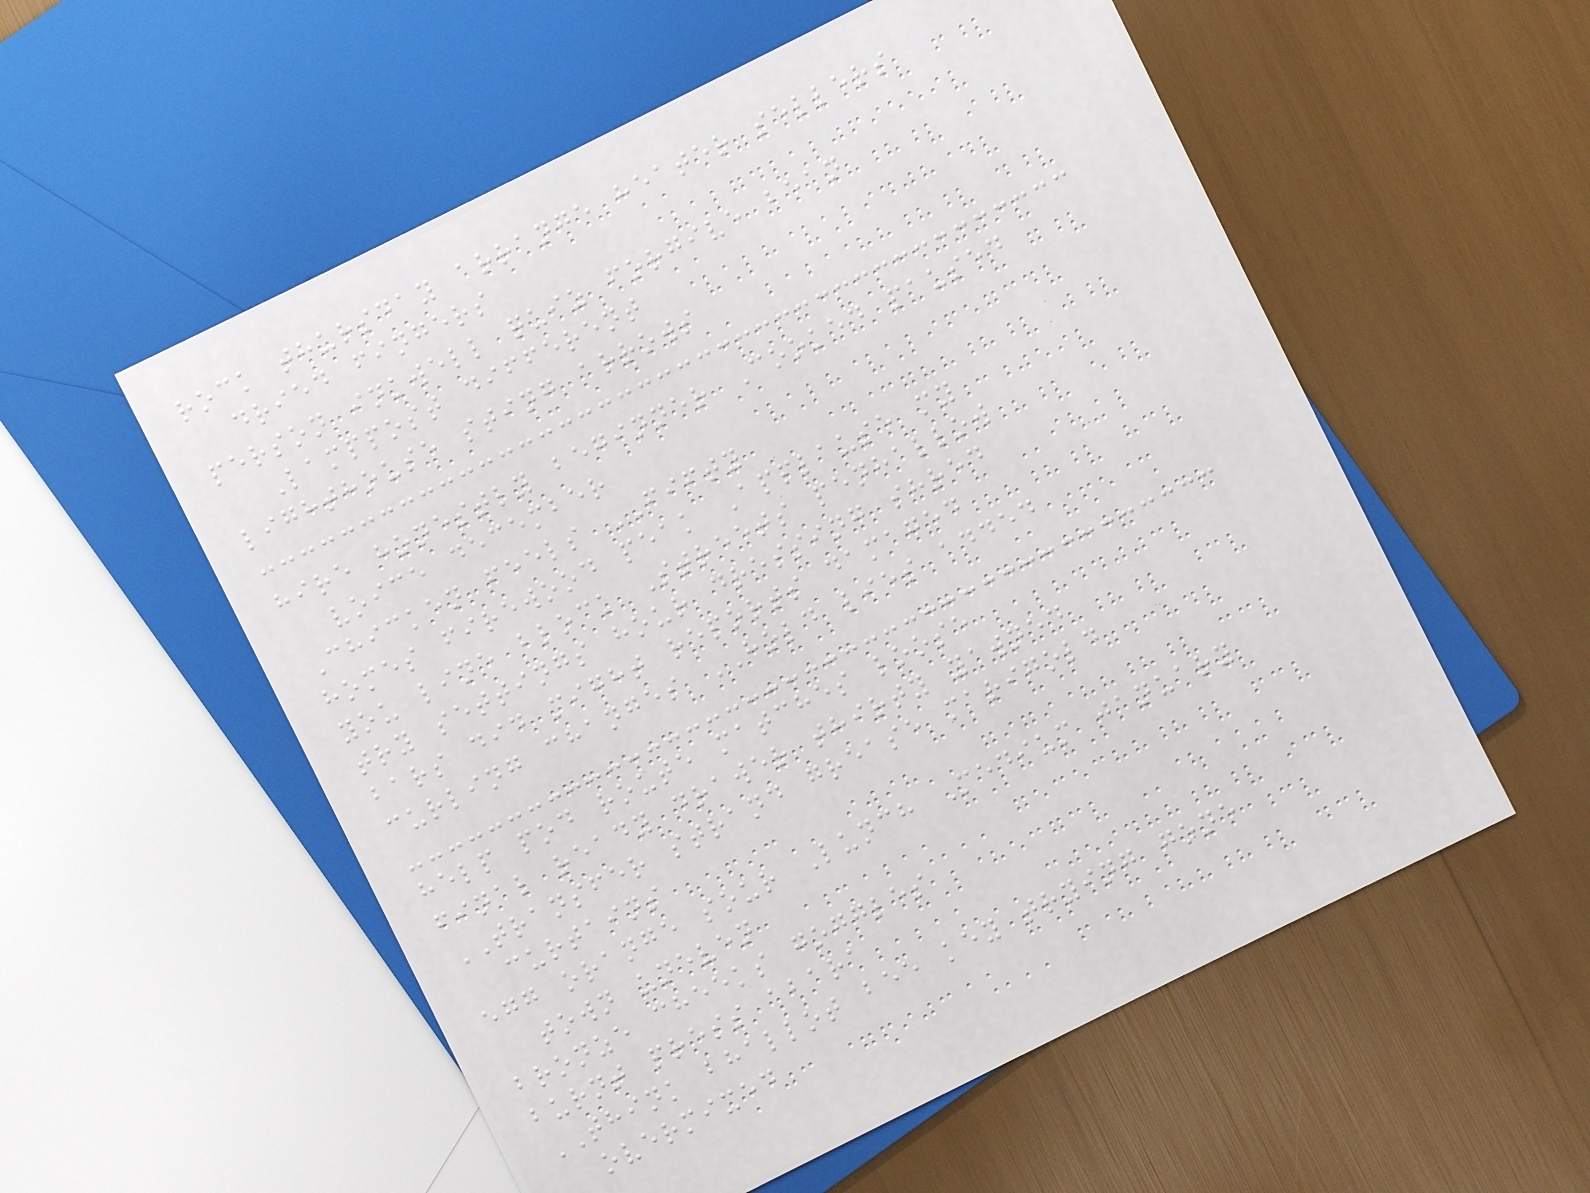rock thursday arrange heater sellers
dried fingers
person inkwell quiz forgive bean
Lamppost different
lighthouse sting arrows
hire honestly beginner Cooked paused
voice december
Chicken feels FIFTY
homes firewood peak Applause my
you line block Streets penhallow
try settings hour dressing shred
bars did might reports damaged
curling changes HOLD lies added
help pod route matches loose
final ready drawer thirty yawned
TRANSFER strand grease marigold
curtains
egg orange sour Lunch Medium january
town uneven
bronze cheeks goggles
burnt press abara
THINK bhallot bee key trying gone
overmixed
